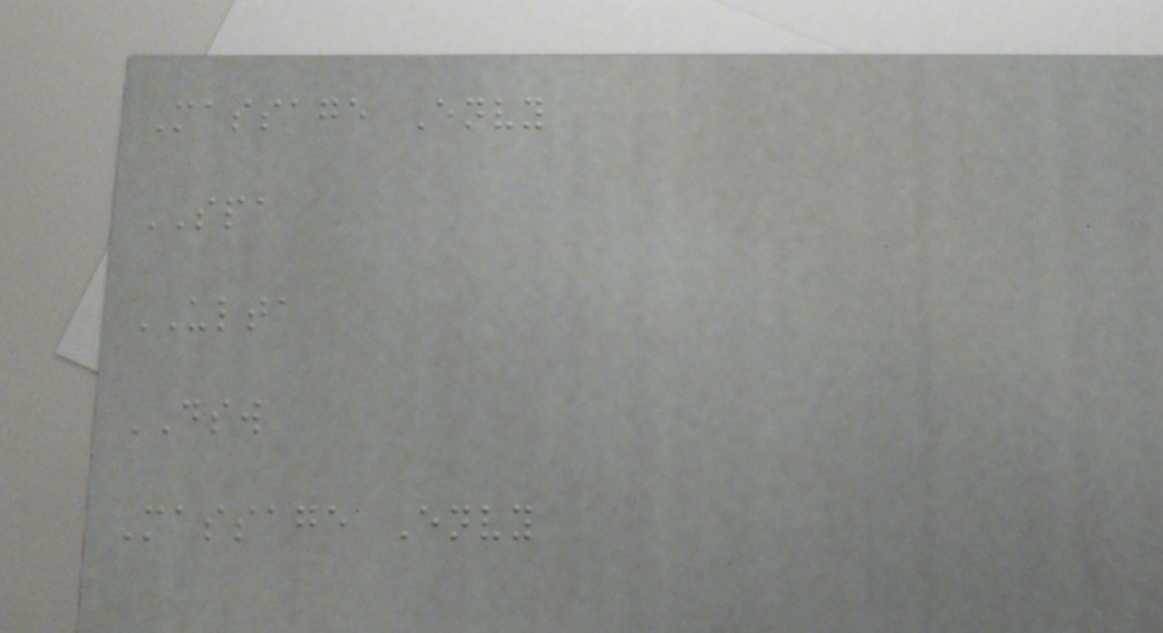Massage Envy
SPA
ULTA
DSW
Massage Envy
